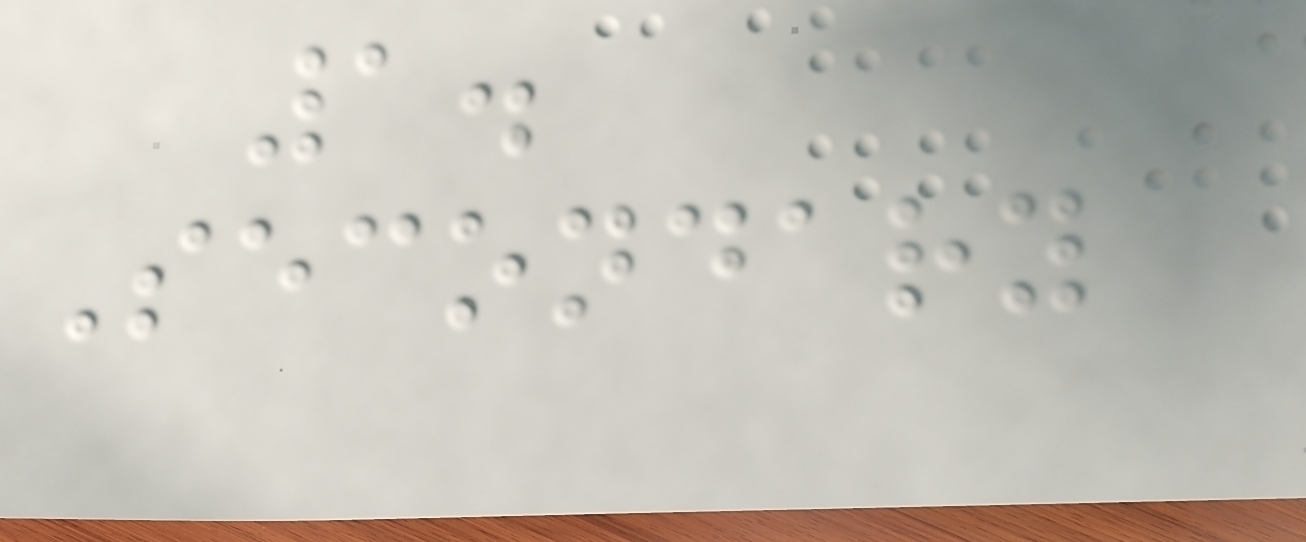1.
Secondary
